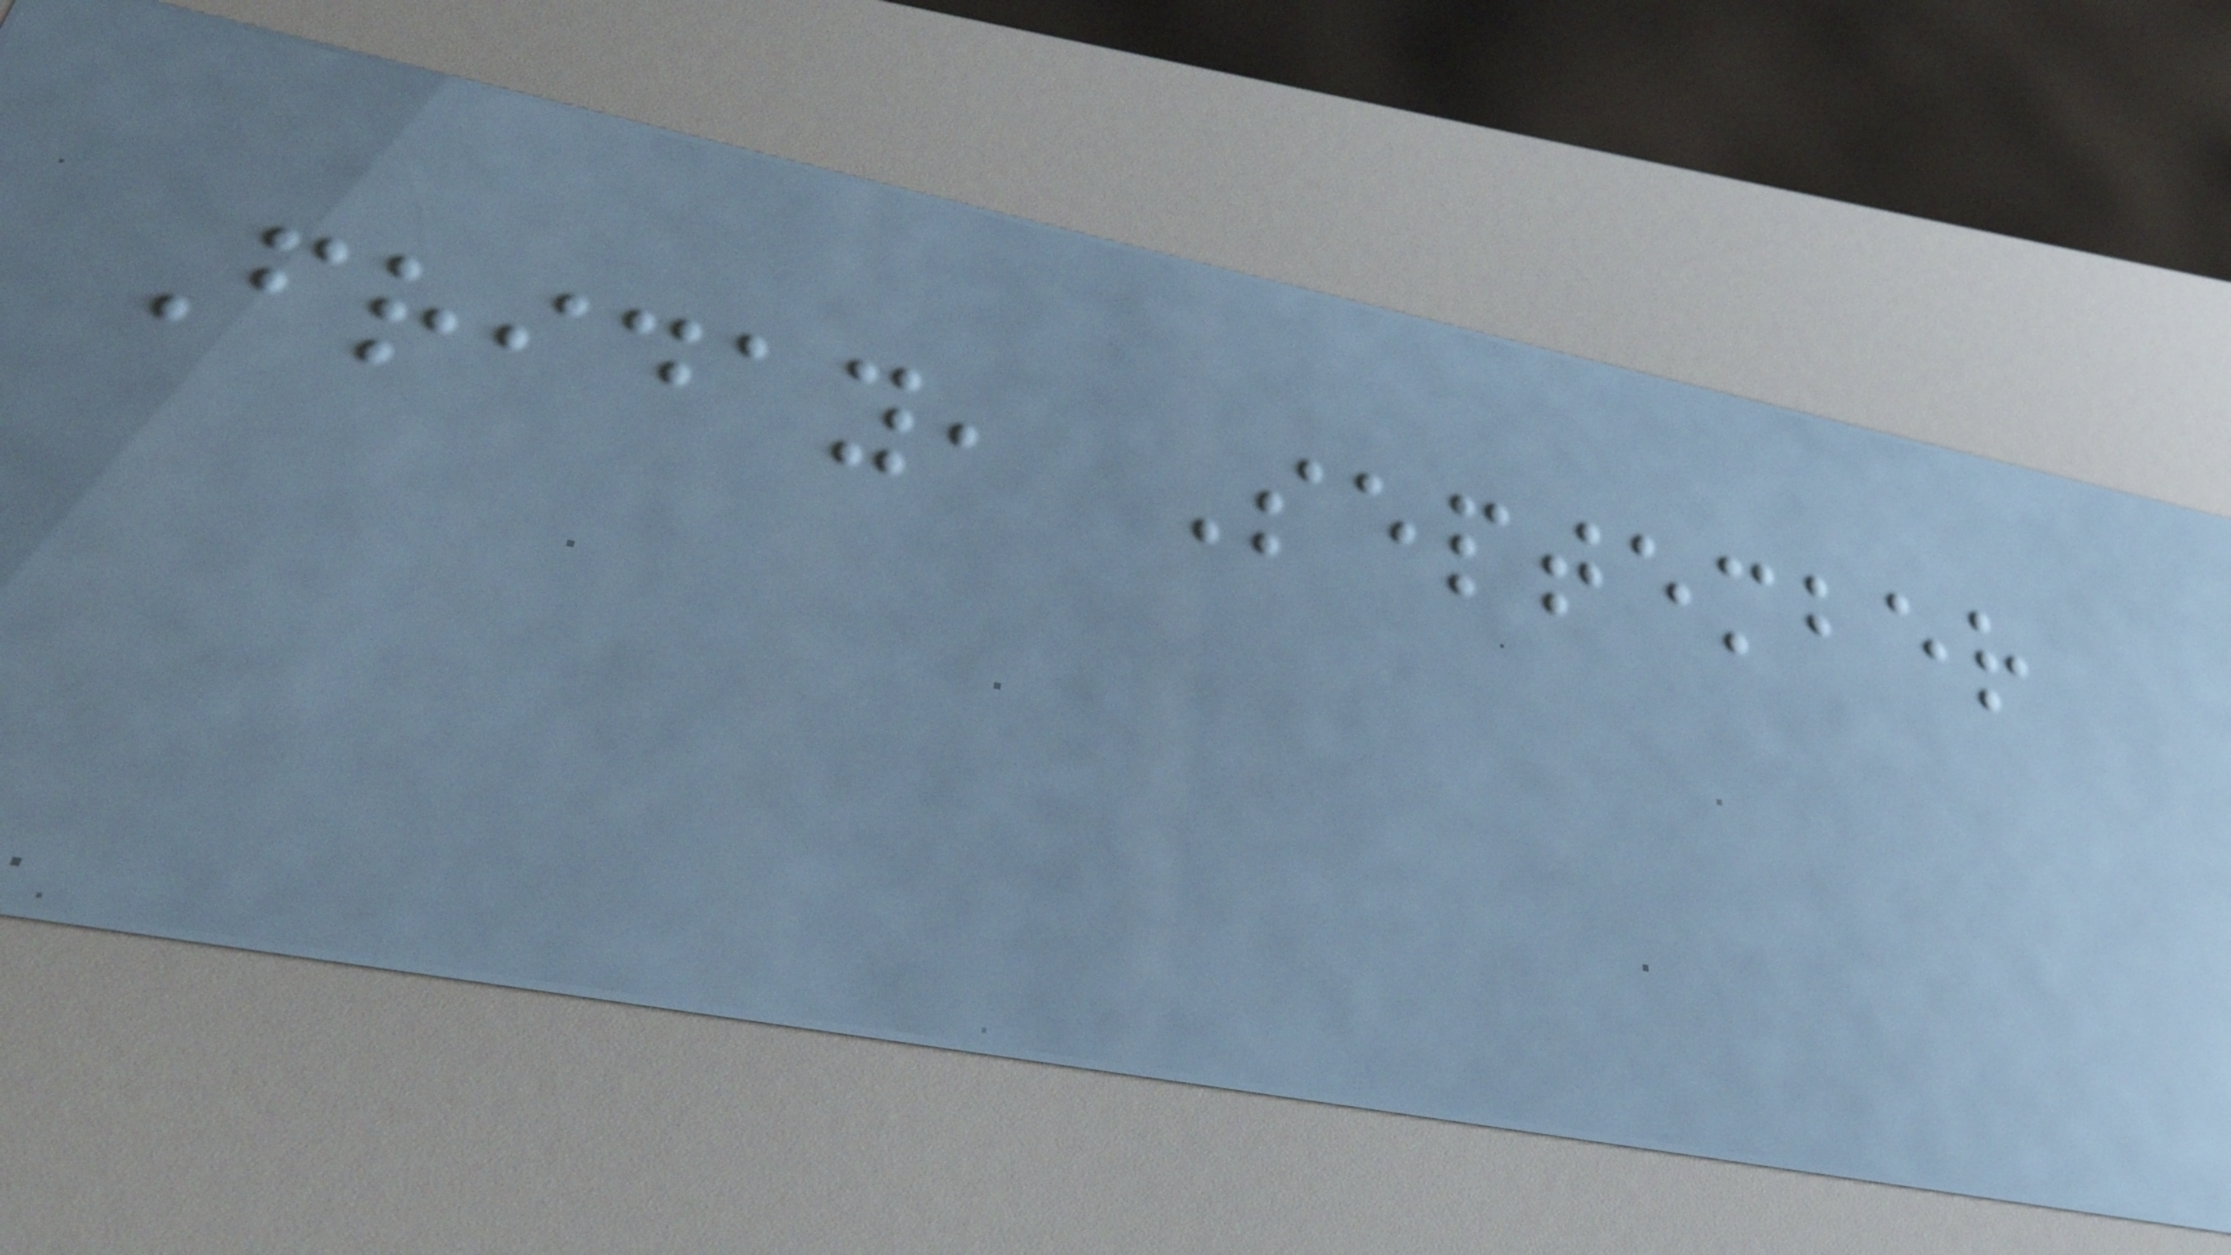Friday, September
